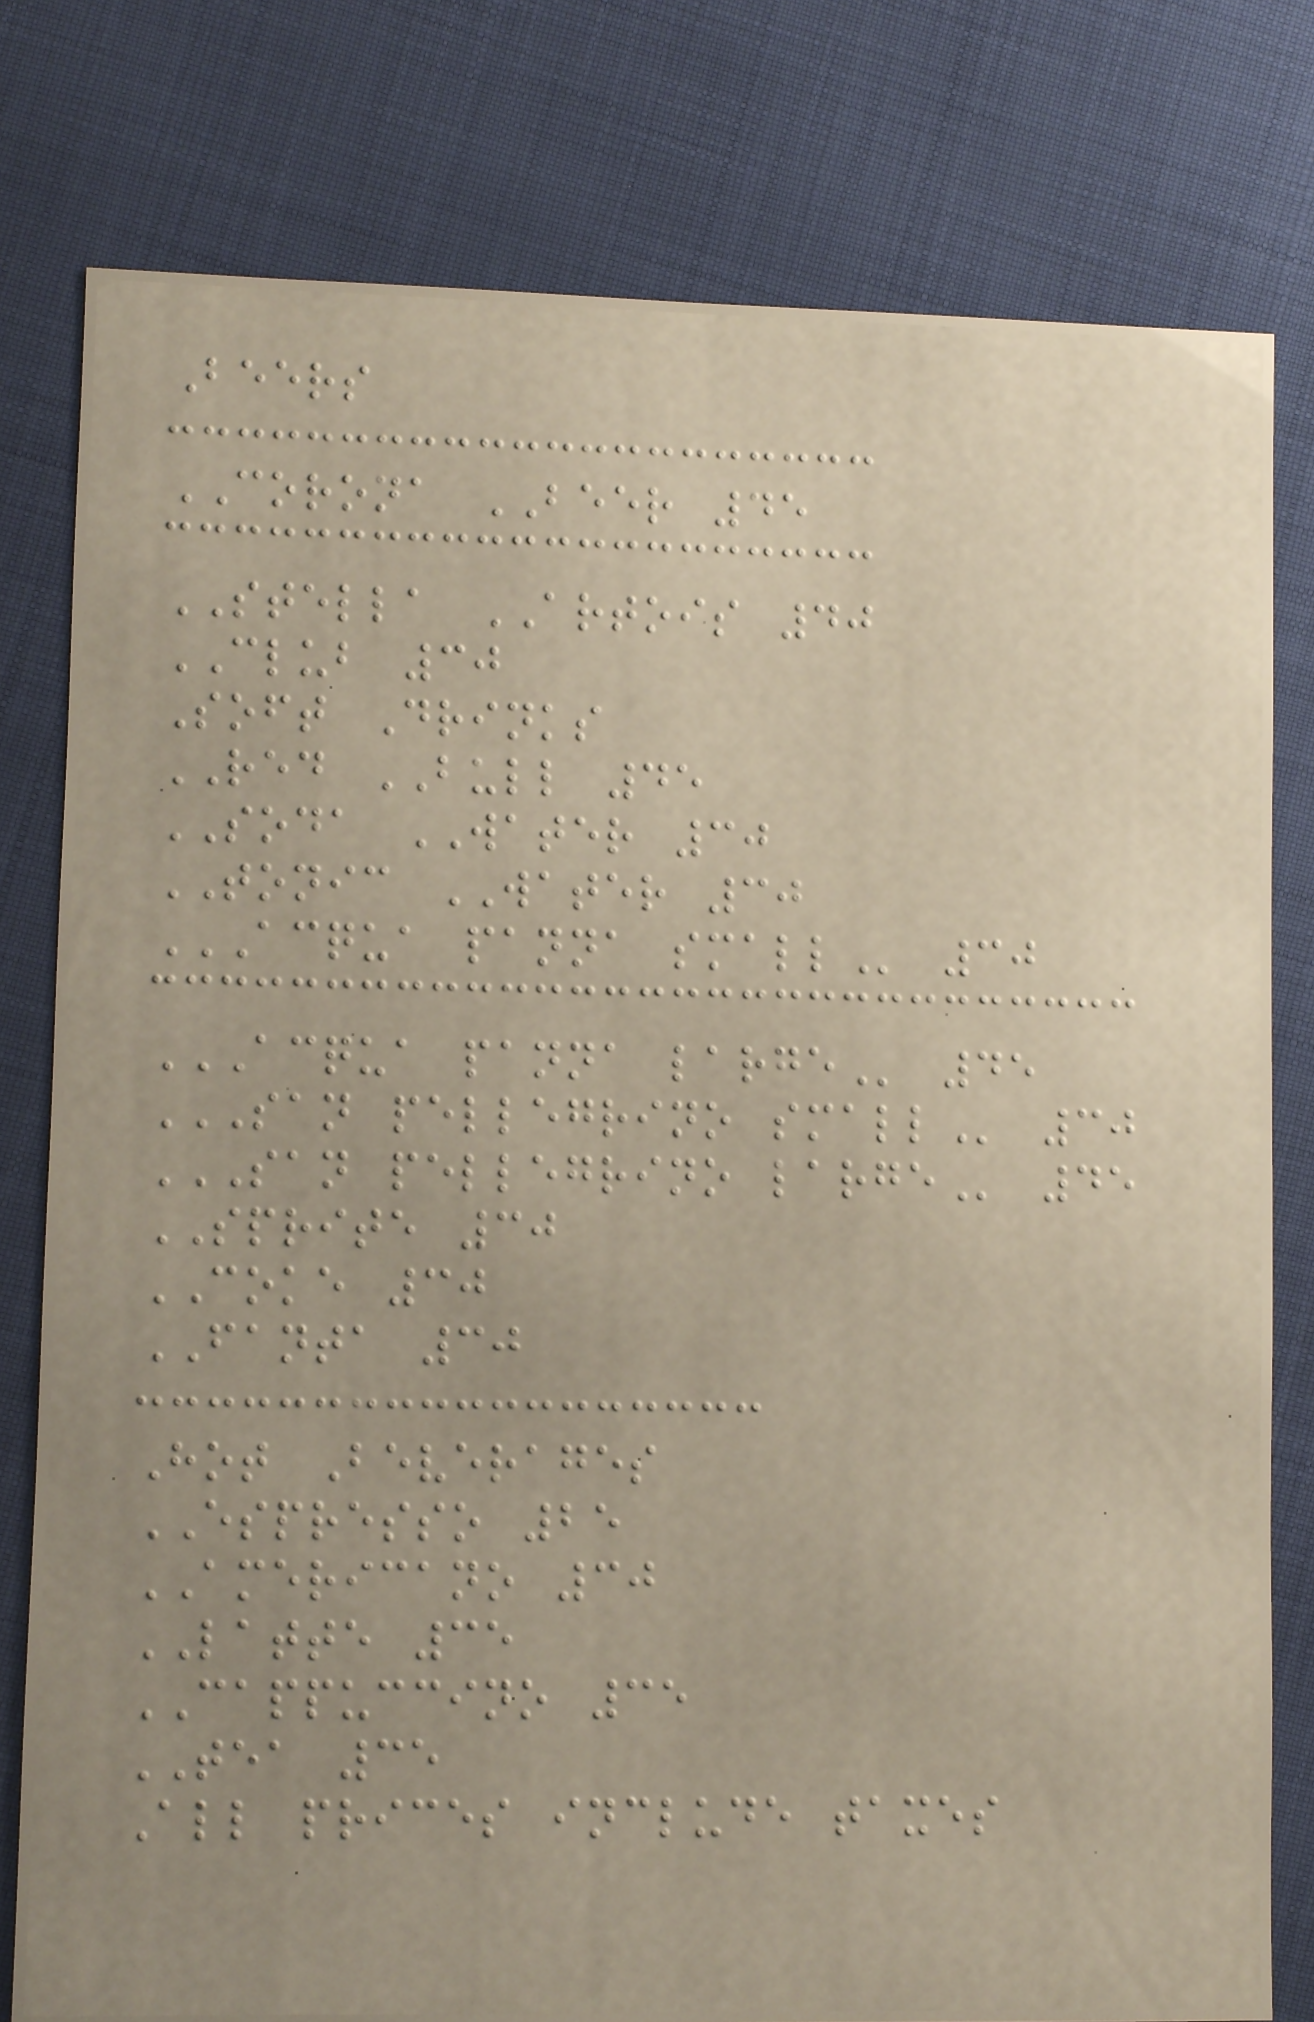Beers
CORONA BEER 45
STELLA ARTOIS 40
CLUB 30
Soft Drinks
RED BULL 45
SODA WATER 30
TONIC WATER 30
ACQUA PANNA SMALL 30
ACQUA PANNA LARGE 45
SAN PELLEGRINO SMALL 30
SAN PELLEGRINO LARGE 45
SPRITE 30
COKE 30
FANTA 30
Hot Beverages
ESPRESSO 25
AMERICANO 30
LATTE 35
CAPPUCCINO 35
TEA 35
All prices include taxes
